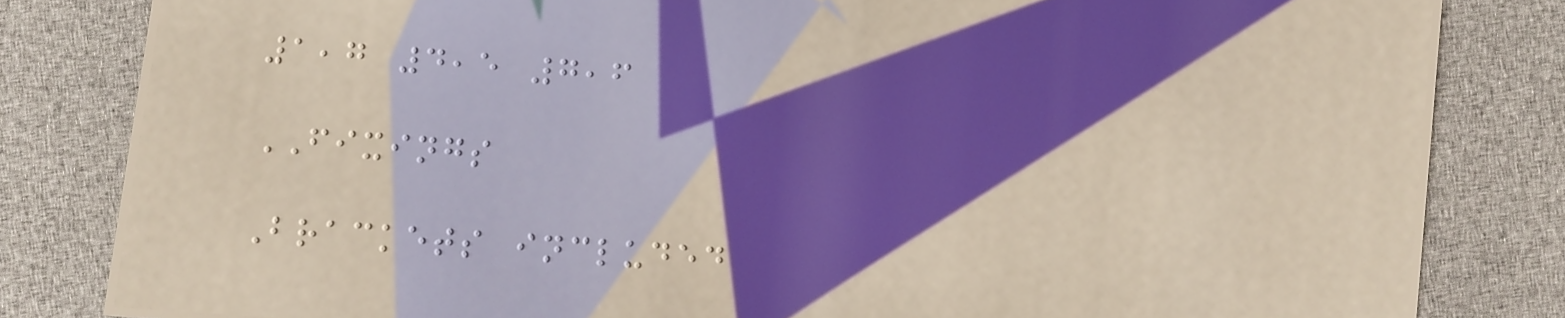1,7 4,5 7,6
FIXINGS
Brackets included
